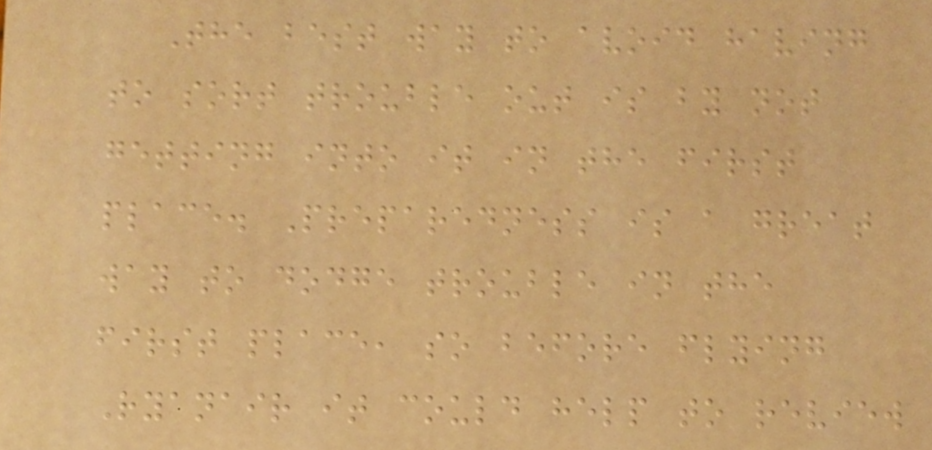The best way to avoid having
to sort trouble out is by not
getting into it in the first
place. Preparedness is a great
way to dodge trouble in the
first place, so before flying
Ryanair it could help to review
